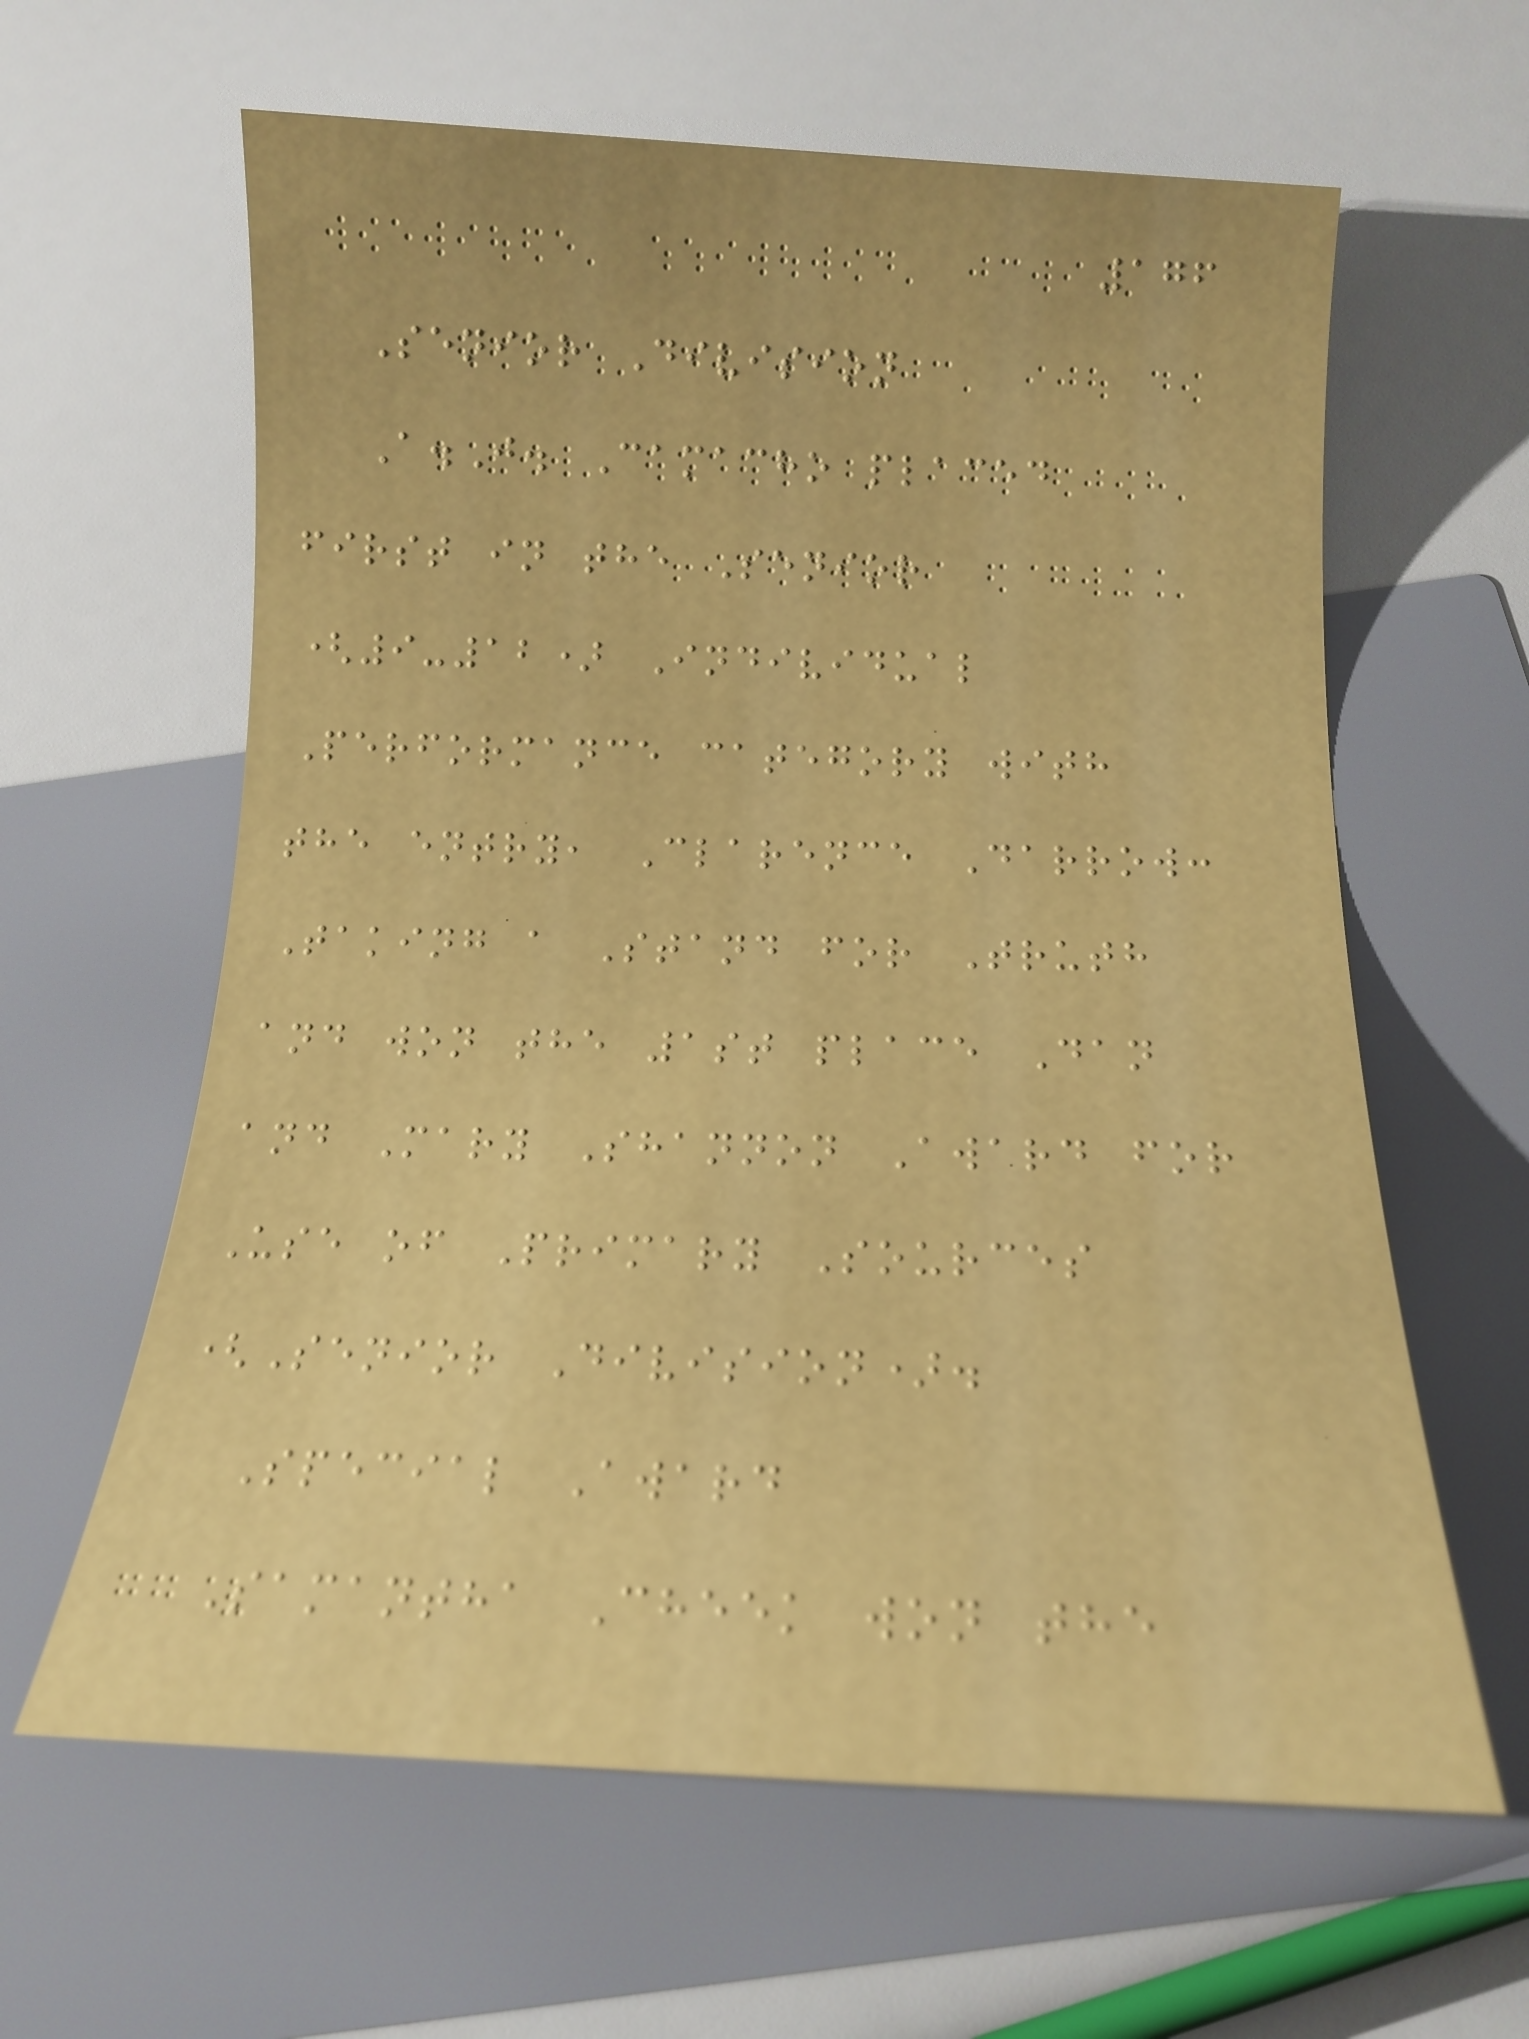176
Senior Division
A.J. Camacho placed
first in the Senior
(9-12) Individual
Performance category with
the entry, Clarence Darrow:
Taking a Stand for Truth
and won the 1st place Dan
and Mary Shannon Award for
Use of Primary Sources
(Senior Division).
Special Award
Samantha Cheek won the
